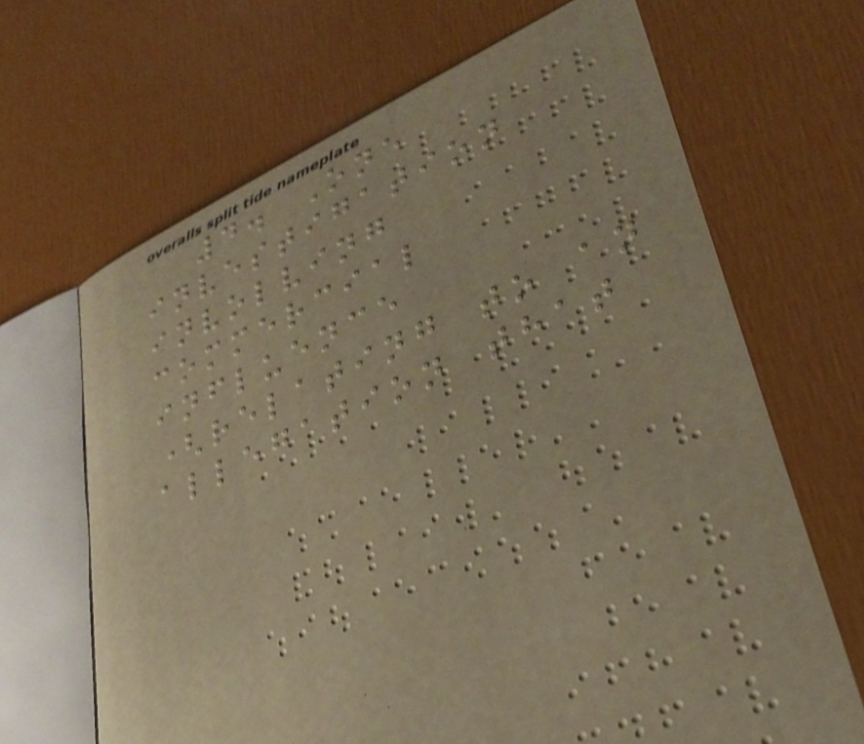4. One
investigation
involving
commercial
influence
(relating to an
allegation that
